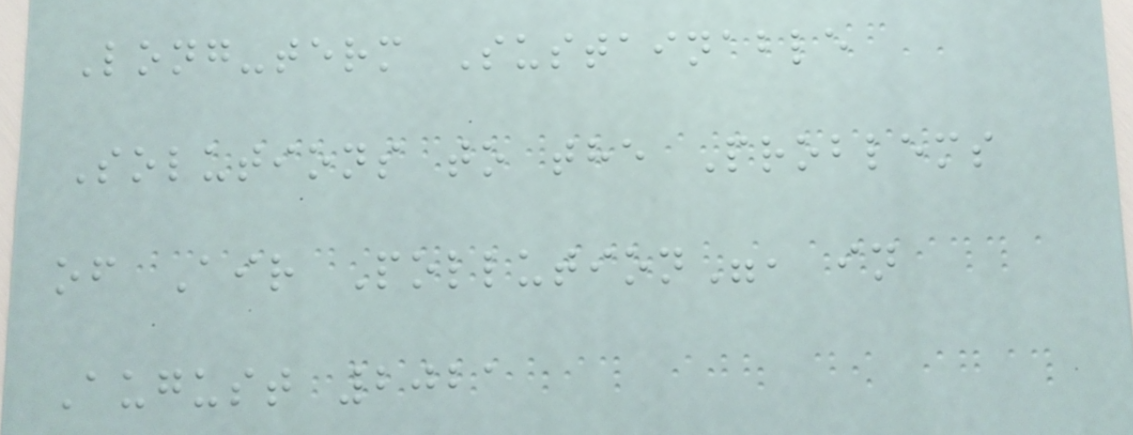Long-term Sustainable
Solutions to the Problems
of Air Pollution", in
August 2021
